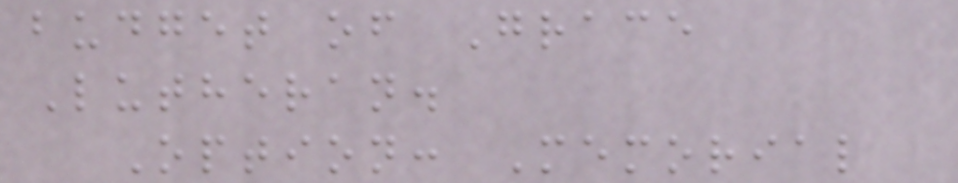budget of Grace
Lutheran.
Option: Memorial
